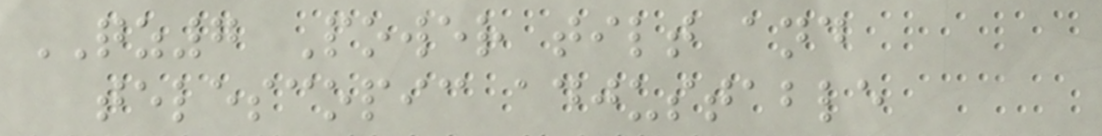QZ7 Power tilt and
telescopic adjustable
